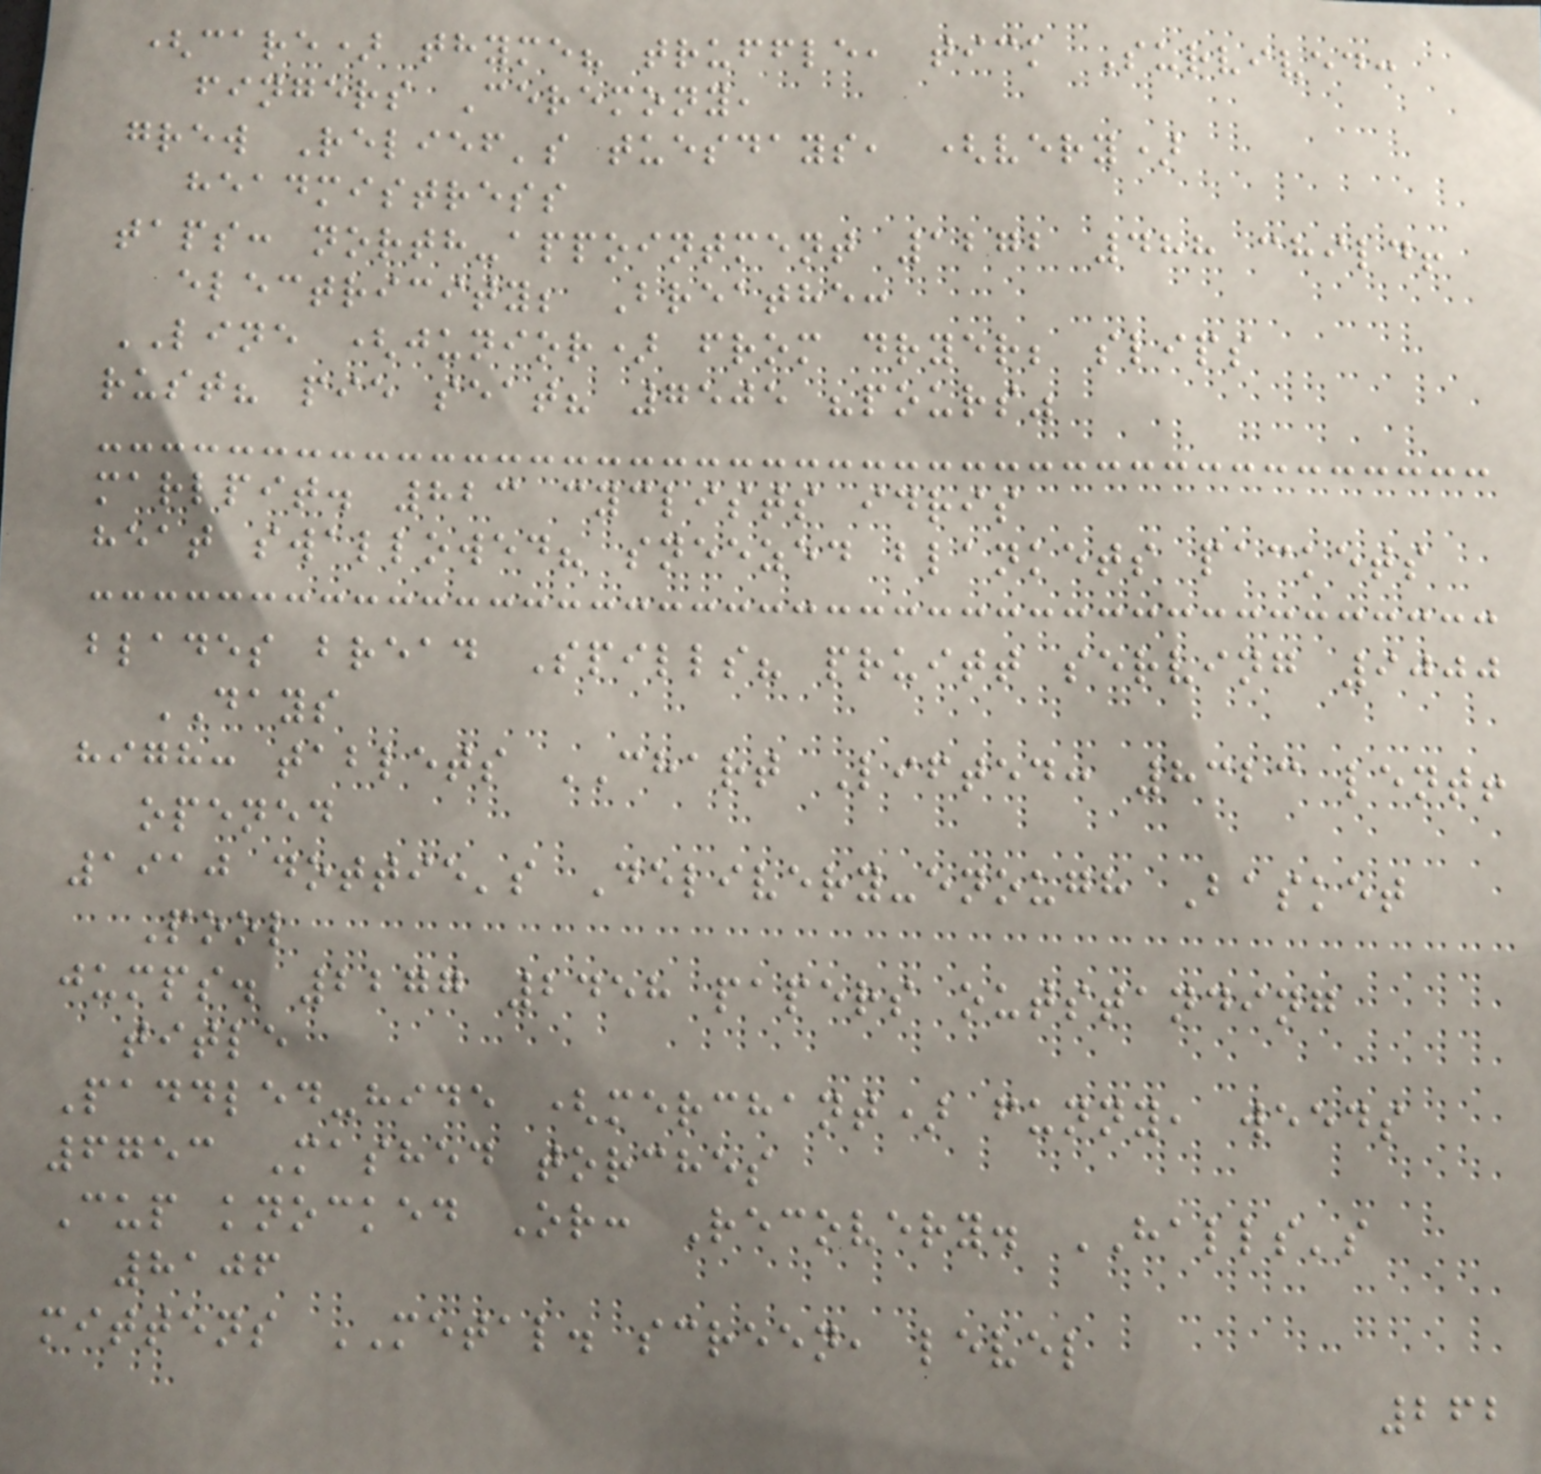(care) thyme? truffle, tick Survived:
fingers Ceremony,
grew Relief's tuesdays, (very)
headmistress
taps: north-appointment 1272 488 child!
electricity; Breathe:
LINE (junior) from dryer; slips
rust? pie seat? 7505 "pours"
marlpit. 823 cyclists idris
heat swallowed? sneezed blankets packets
blades bread Spills? pruitt serving 9000
DAYS
high: tablets CHART Lifted: 8323 lent!
opened
1910 dottie's Delivery-enough Basket
Pool
jumps. 2277 2458 papers outstanding
title
Paddled-hide (merchant) funny, weeds
6753 Mashed torches
Cup knocked Or: Recovery. HALLS's
8106
mittens METAL. screen, level
262
